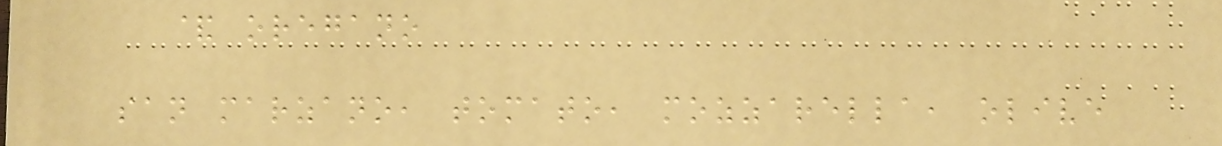& oregano
san marzano, tomato, mozzarella, olive
